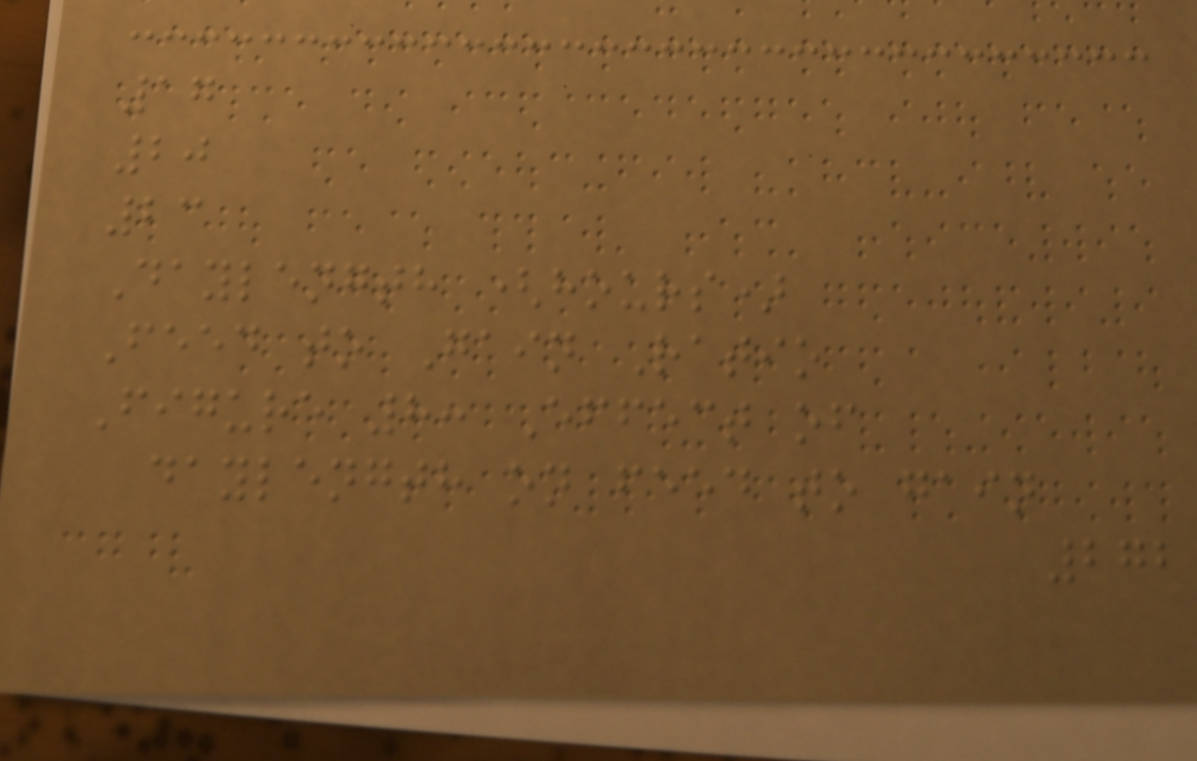17
20
23
Daylength (hours)
Feed to Gain Ratio
Figure 8: Effect of
daylength on feed to gain
272
